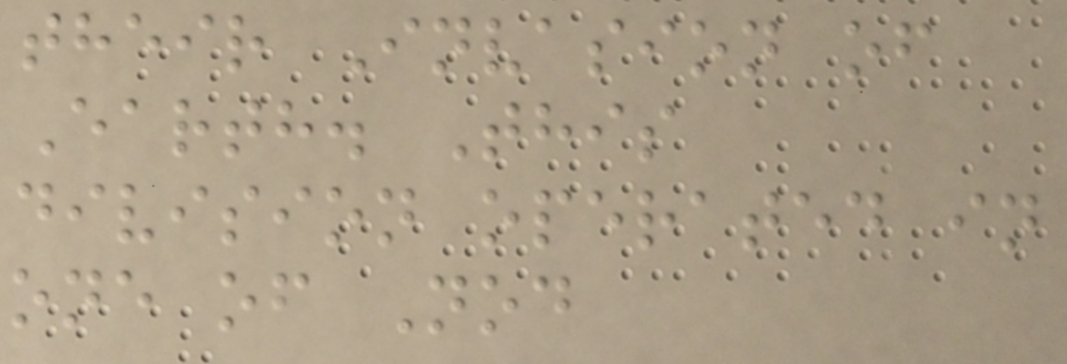their Invasion of
Earth. This
division operated in
one of Nod
